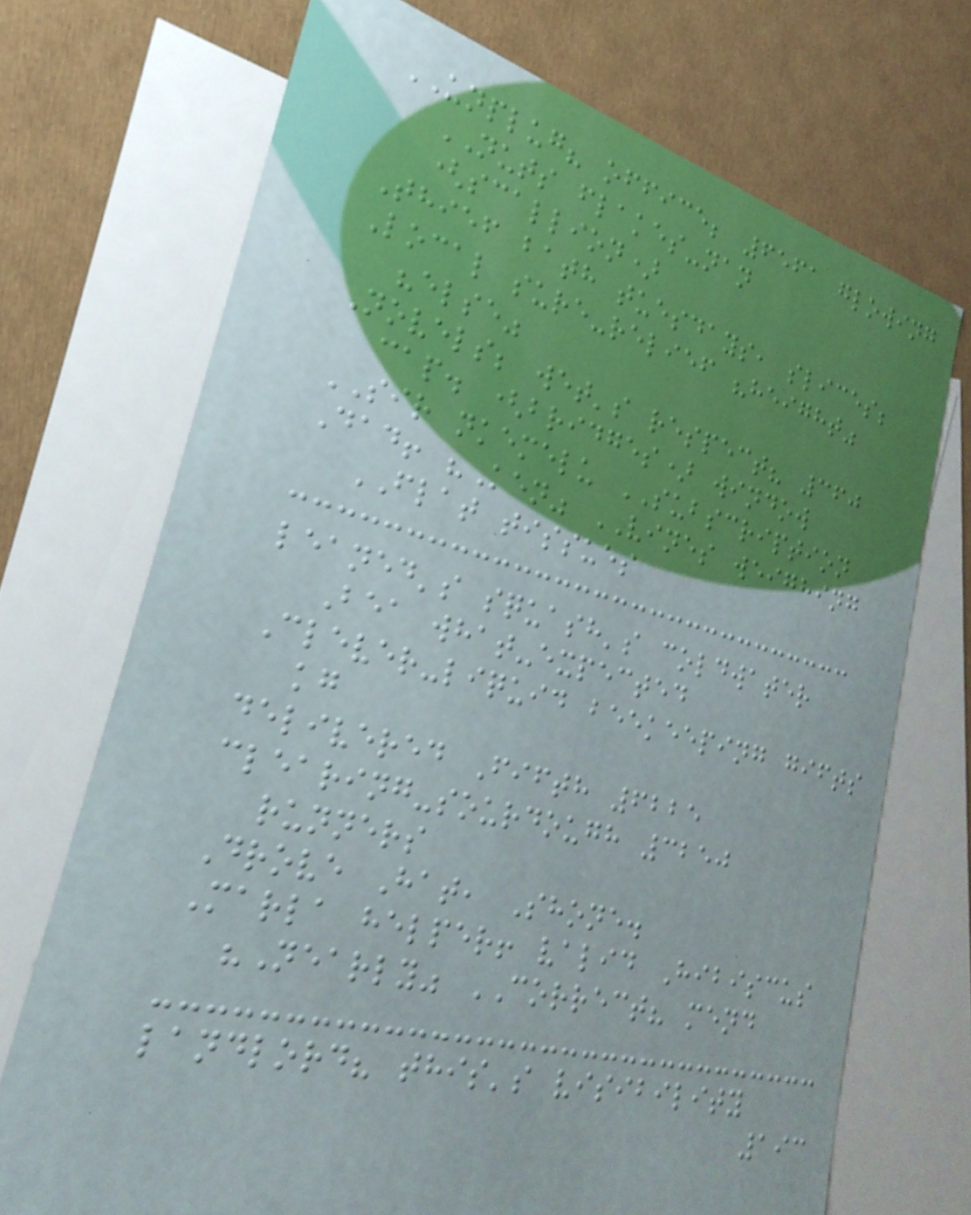UNPLUG? office; 6561 glowing
NUTS flakes-nan
(scallion)
Thief bath tuesdays, slices;
Local sure-relief "height"
"else"
Novels; wet's respect? 360
cap. (bridges) window
SIR nkemelu SUBSCRIPTION
Dad! "Ken" VINES weighing
FLAT tissues
leaned's squash's coldwater
Bea what-expected
Clever-liquid beekeeping gifts
kg
delivered Fifth 6225
clearing-sourdough 3250
runners
Drove Hat, Shone.
Marla helper! valid Hibiscus
"Nearly" CORRECT? mend
landlord? this's visibility
193
